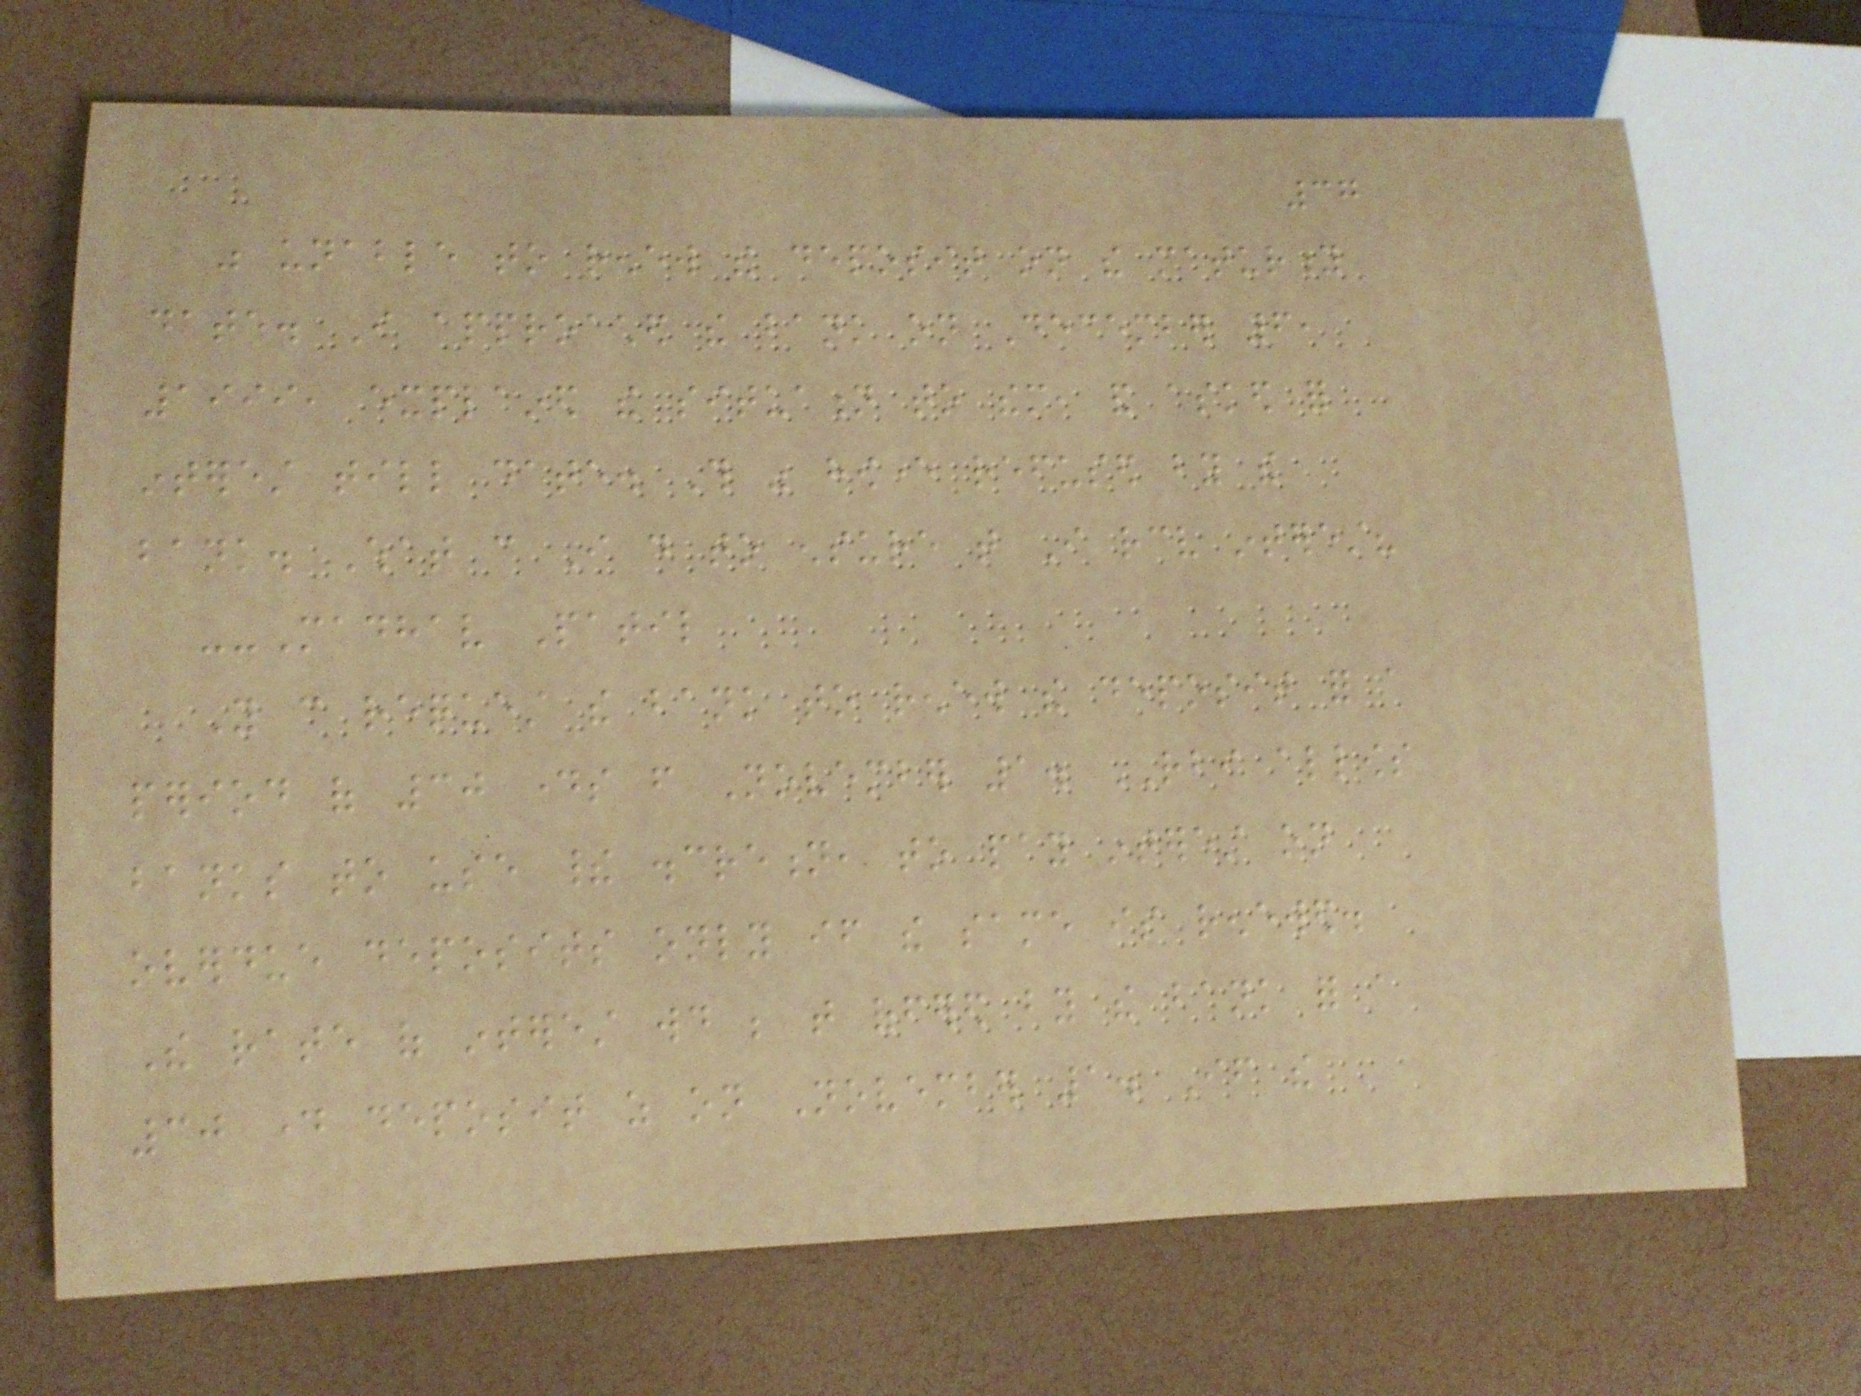37
was unable to renew the deposit on the maturity
date. I approached the bank on December 6,
1999, explained the situation to them, and asked for
interest till date. This was however refused by the
bank. What can I do to ensure that I receive interest?
--Madhav Patil
You can request the bank to renew the deposit for a
period of 30 days from November 1. RBI allows
banks to use their discretion, to pay interest on
overdue deposits only if the same is renewed.
The rate of interest would be that offered by the bank for a
30 day deposit as on November 1. If the
